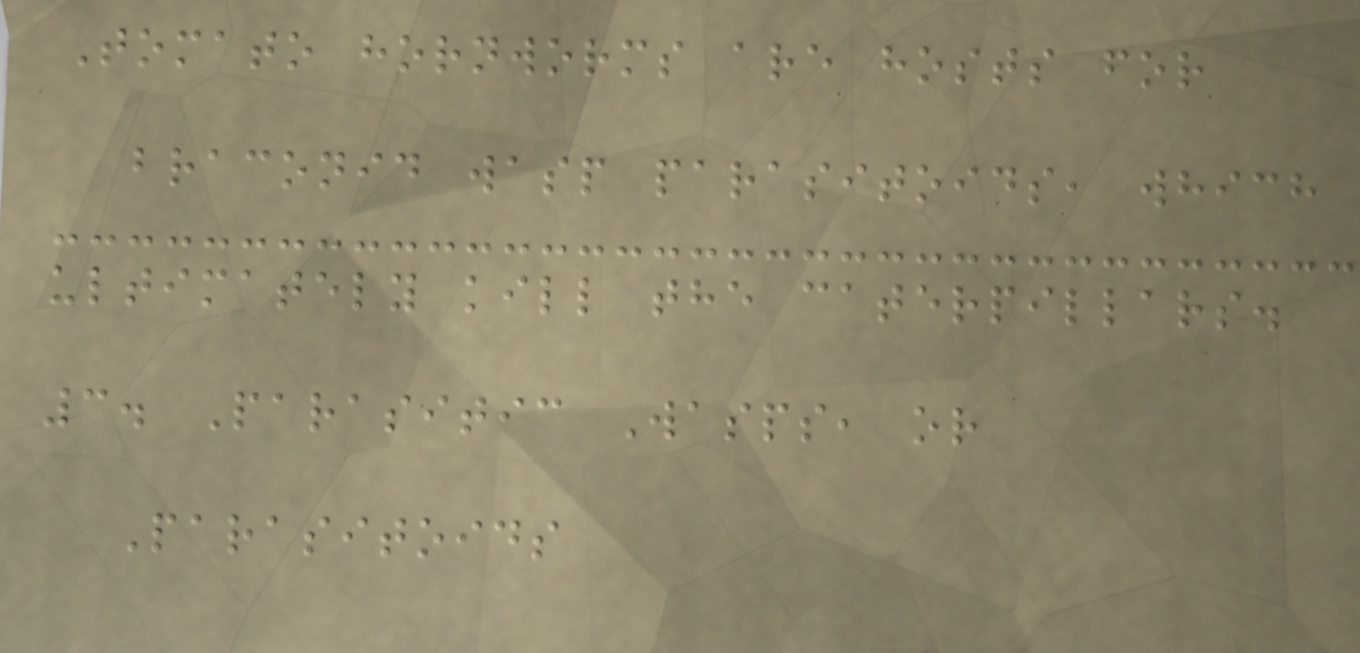Tomato hornworms are hosts for
braconid wasp parasitoids, which
ultimately kill the caterpillars.
3. Parasitic Wasps, or
Parasitoids
